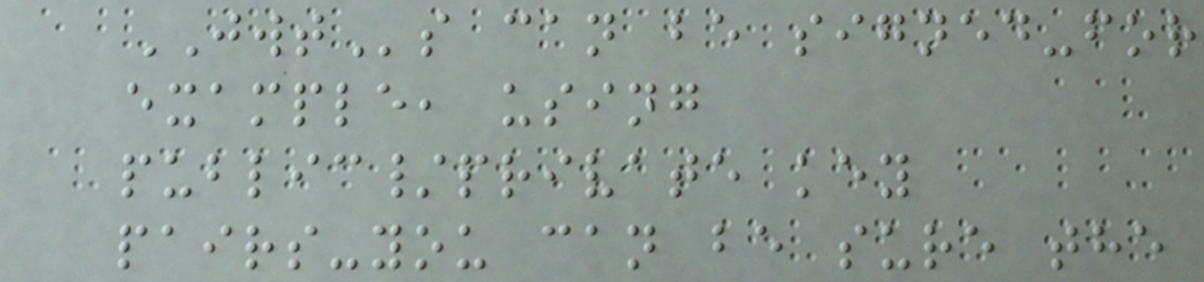JWTs can be signed-for
example, using
public/private key
pairs-you can be sure the
